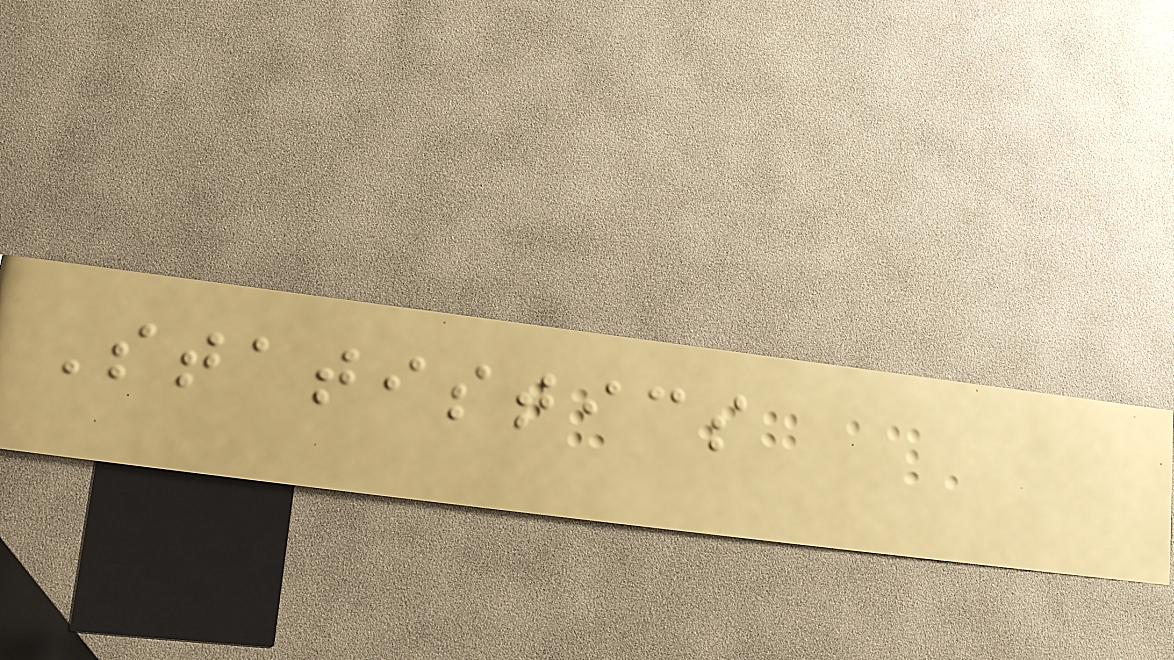Statistics
